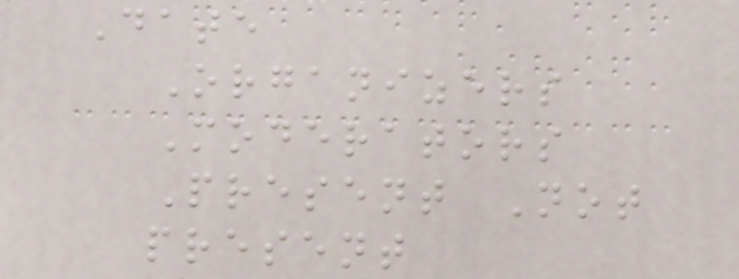Date
Organizers
Moderators
Present Not
present
